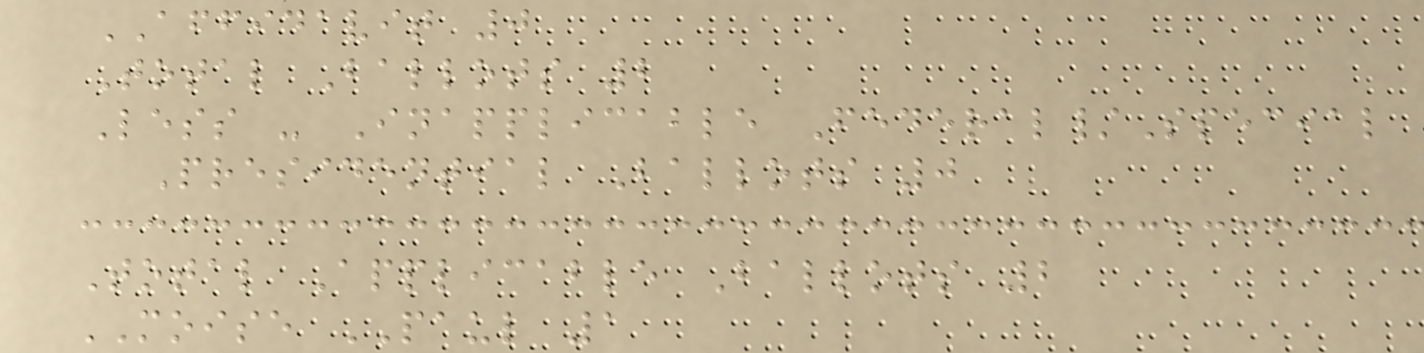AFFIDAVIT 0
Total Ballots 2
Less - Inapplicable Federal/Special
Presidential Ballots 0
Total Applicable Ballots 2
MOISE PAUL 1
